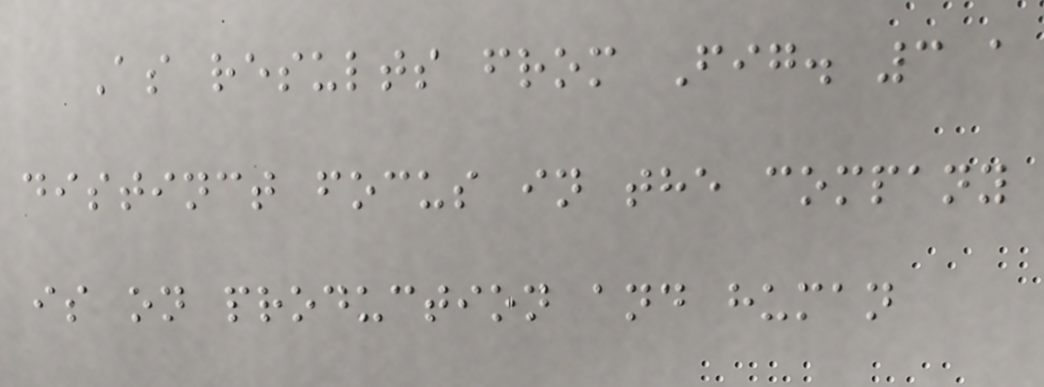As results from Fig. 3 a
distinct focus in the company
is on production and human
